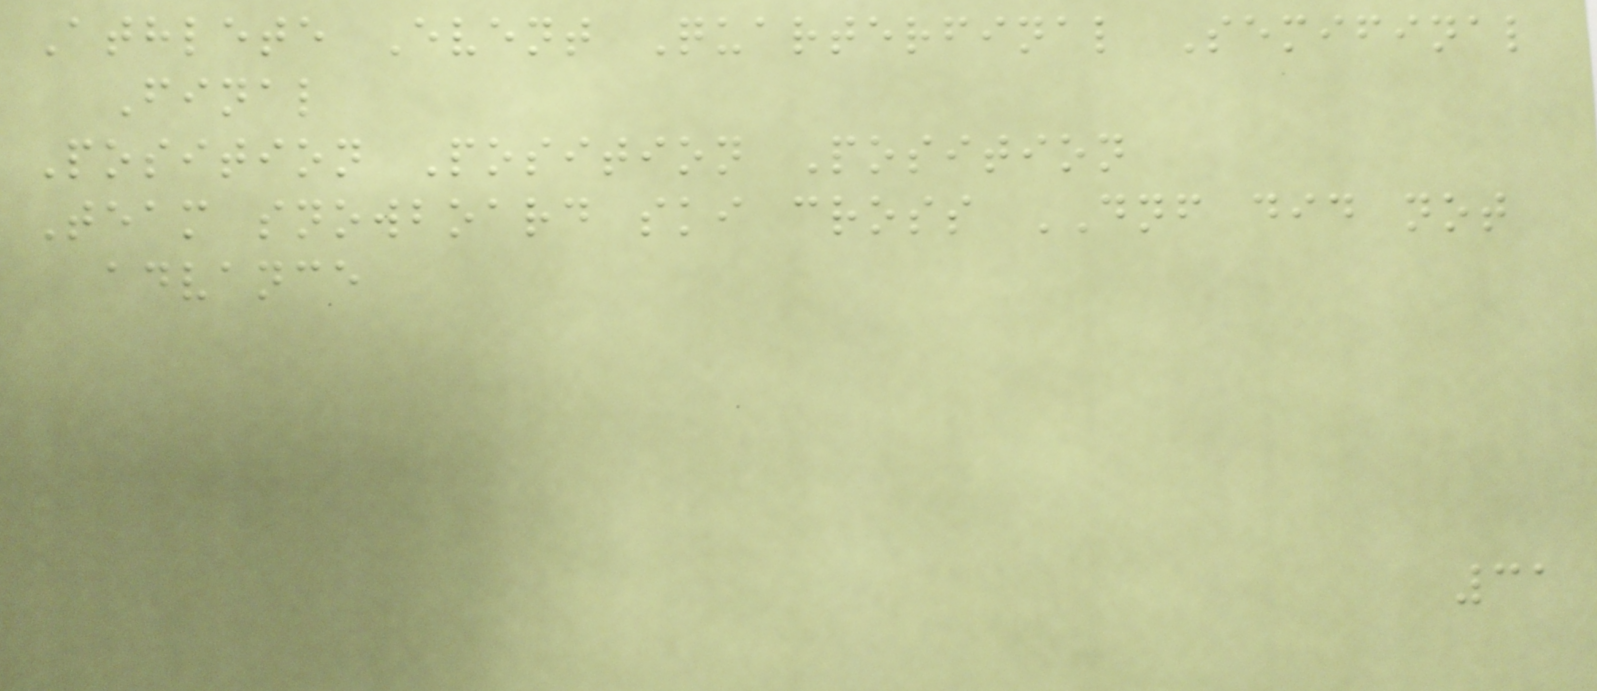Athlete Event Quarterfinal Semifinal
Final
Position Position Position
Team snowboard ski cross DNF did not
advance
31
